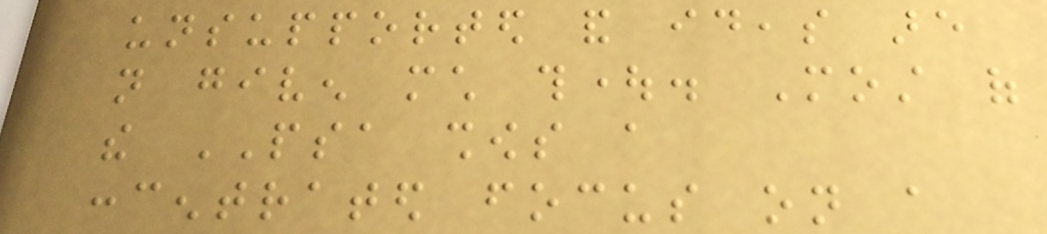unsupported and ideas are
not given much thought. Most of
the PSA shows a
concentrated focus on a
